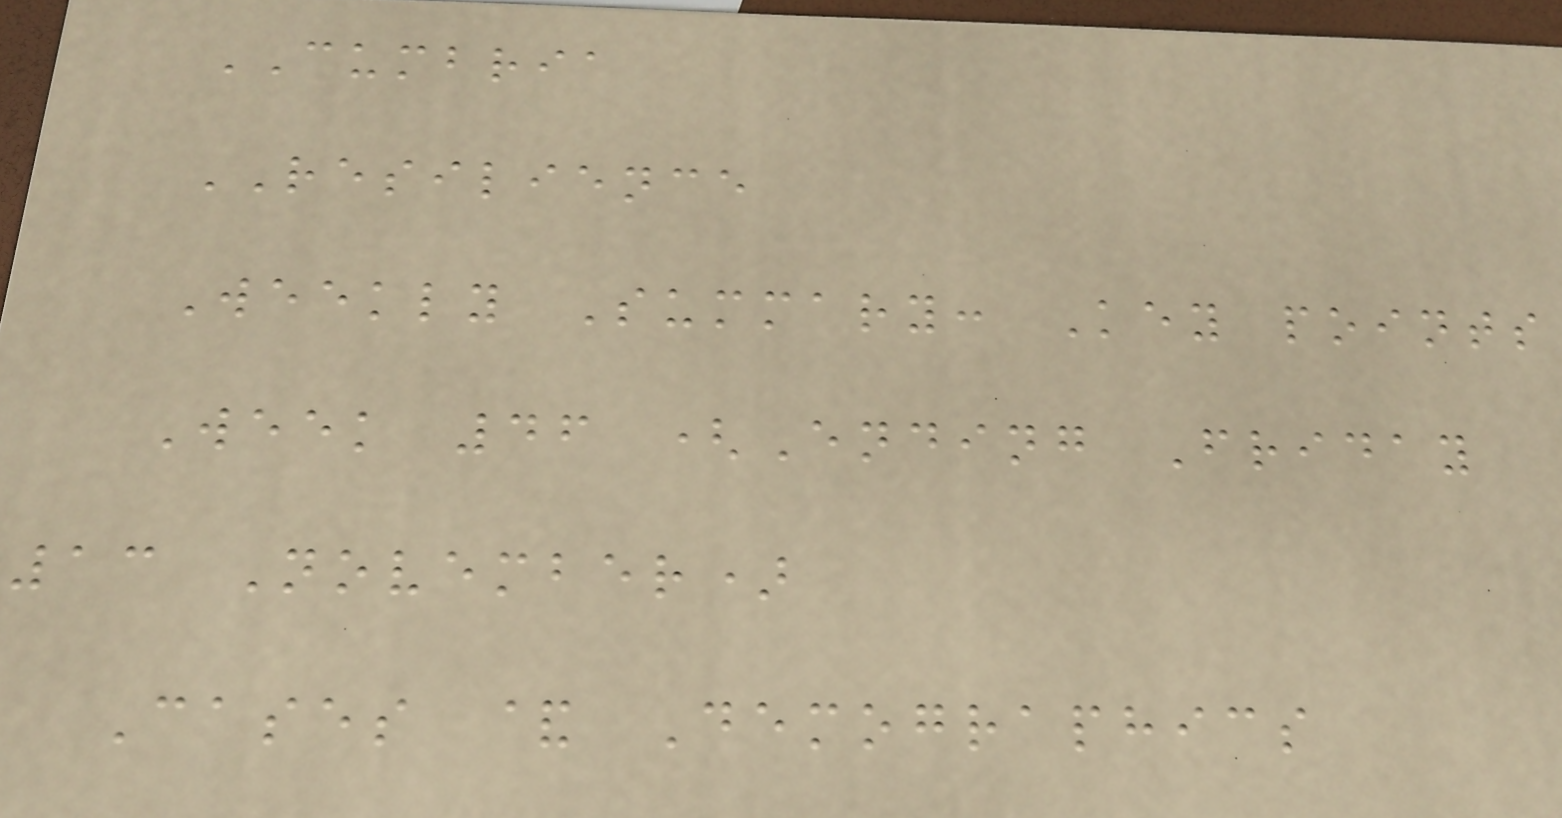CUMBRIA
RESILIENCE
Weekly Summary: Key points
Week 46 (Ending Friday
13 November)
Cases & Demographics
